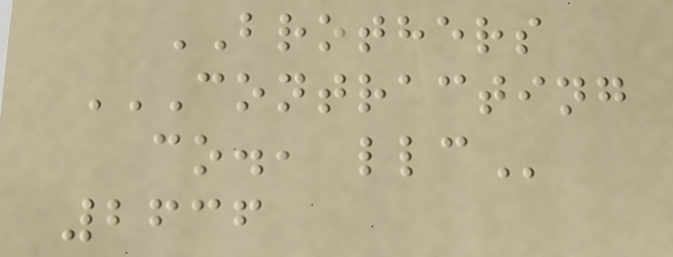BROTHERS
CONTRACTING
CO., LLC
2636
